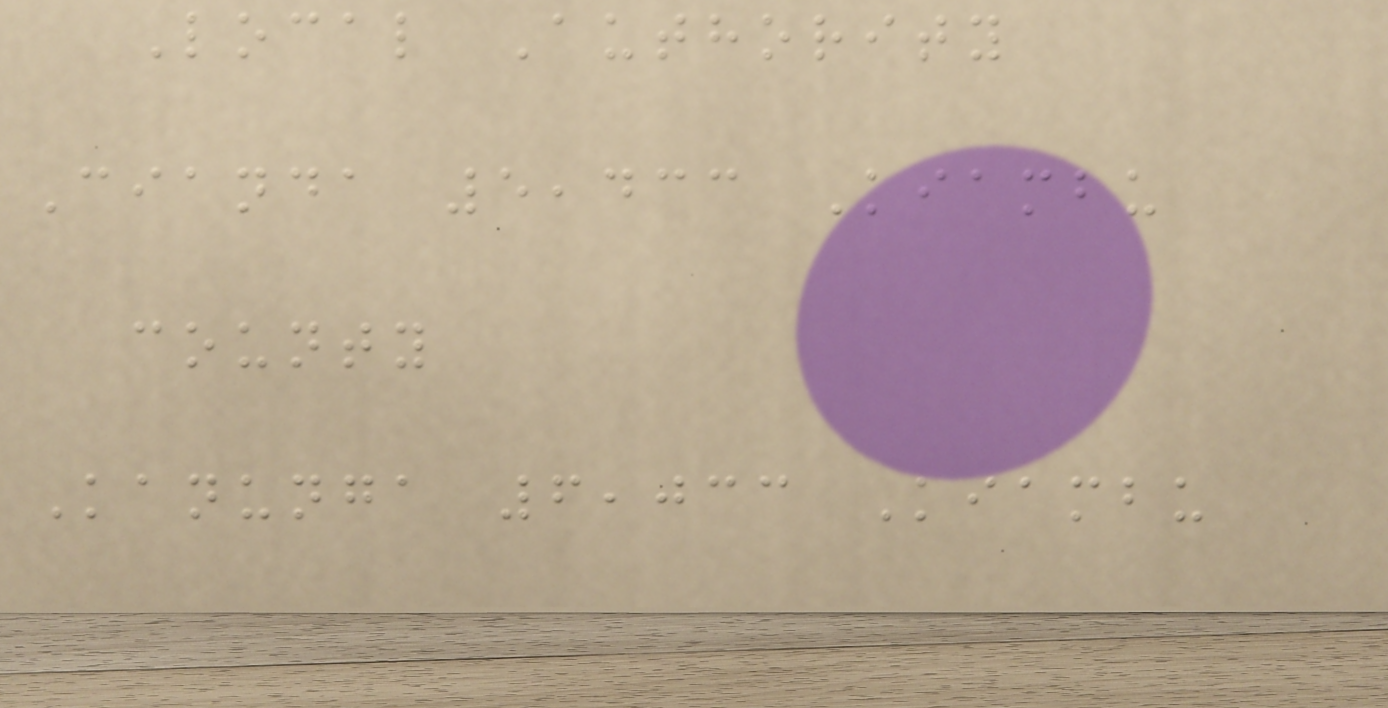Local Authority
Cianda 5,433 Kiambu
county
Kanunga 6,033 Kiambu
